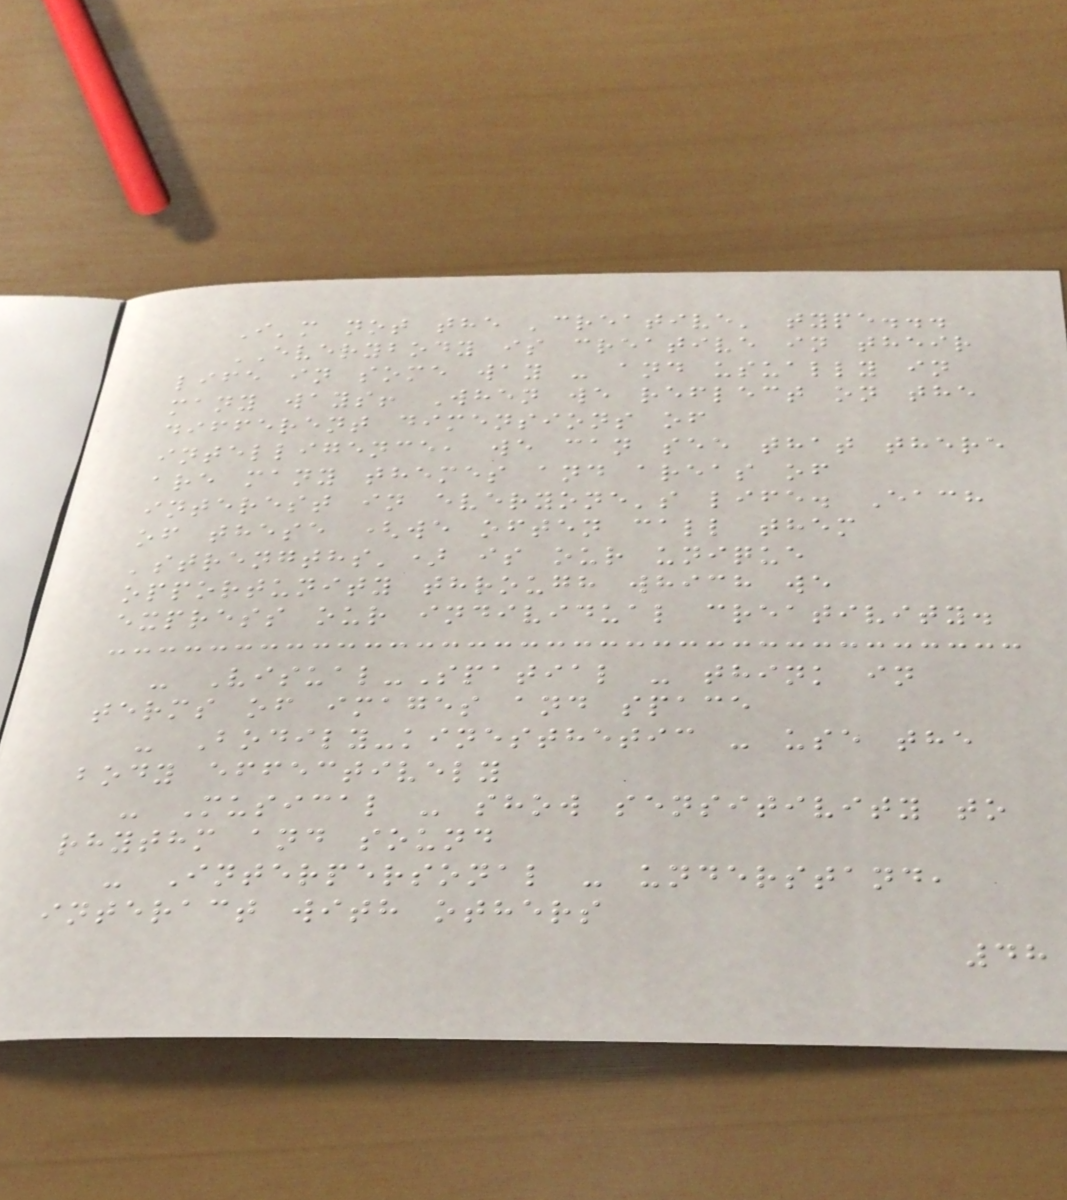I'm not the 'creative' type...
EVERYBODY is creative in their
life in some way - and usually in
many ways! When we reflect on the
different dimensions of
intelligence, we can see that there
are many themes and areas of
interest in everyone's life. Each
of these (we often call them
'strengths') is our unique
opportunity through which we
express our individual creativity.
- Visual-Spatial - think in
terms of images and space
- Bodily-kinesthetic - use the
body effectively
- Musical - show sensitivity to
rhythm and sound
- Interpersonal - understand,
interact with others
48
